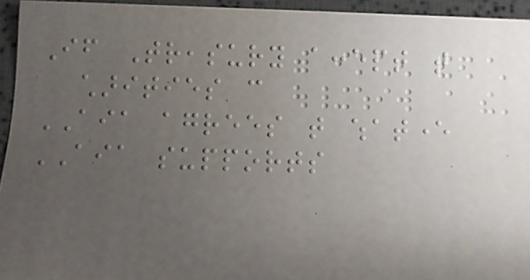If Treasury accept that
charities can
AIA agrees that whatever
AIA supports
